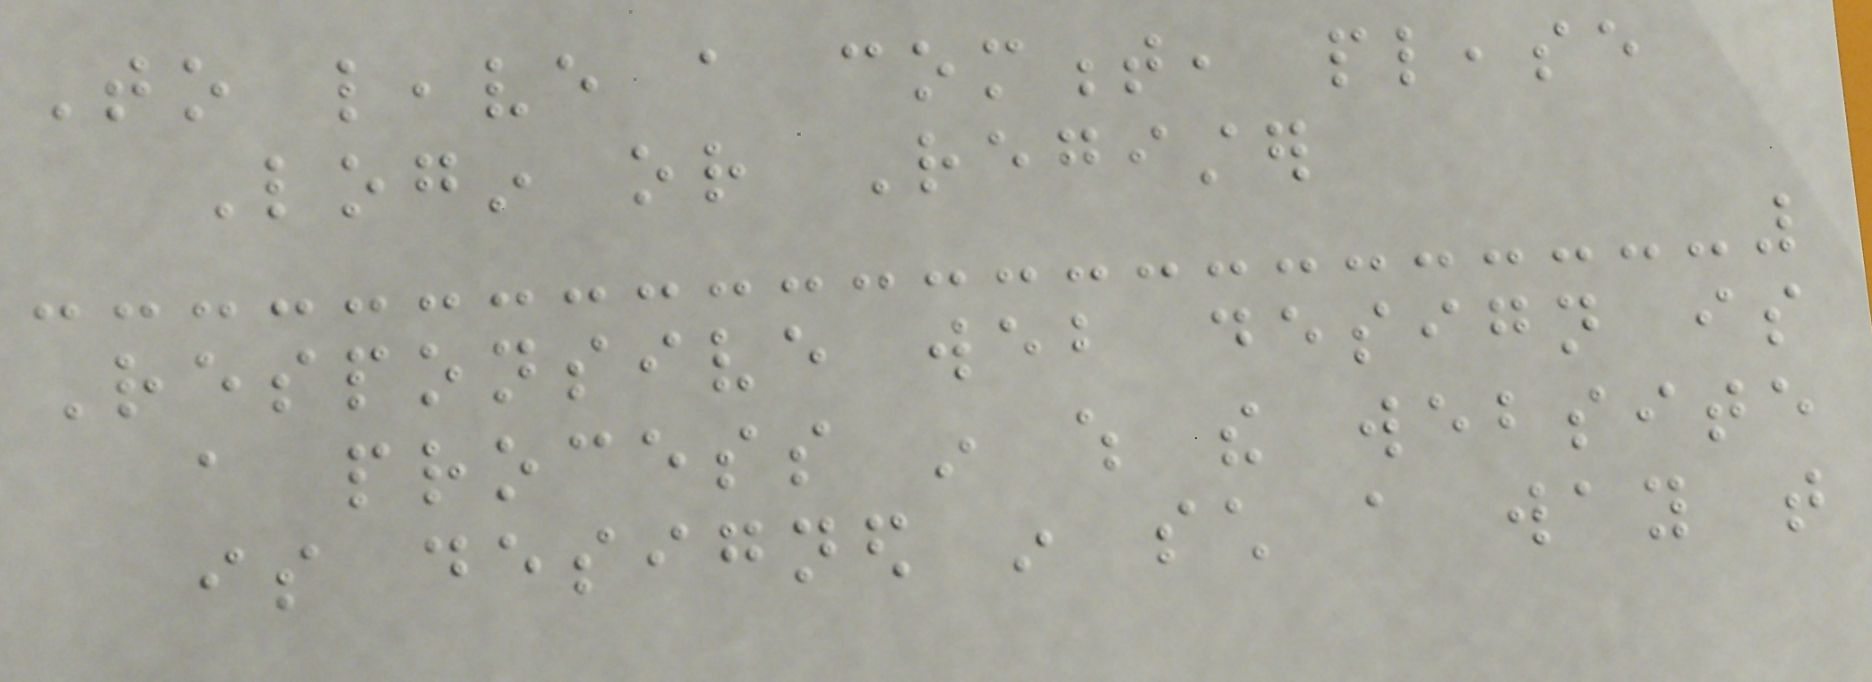To leave a comment, please
Login or Register
Responsive web design is
a process in which the website
is designed in such a way that
